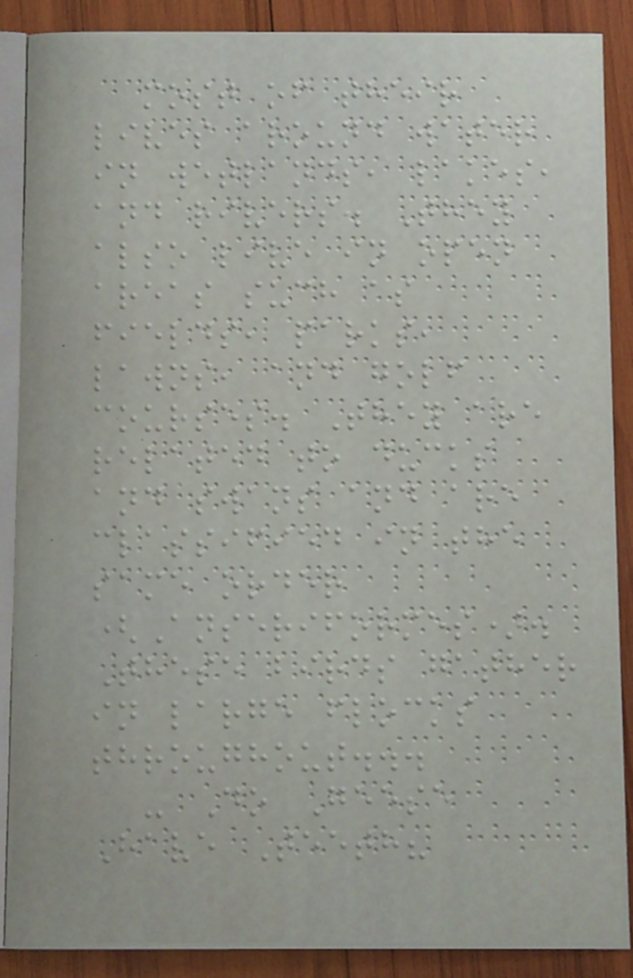most of their
lives around water
in wetlands, lakes,
and rivers. They
also live in open
areas such as
fields, parks,
lawns, and golf
courses. They are
related to ducks
and swans and are
classified in the
same order
(Anseriformes).
These birds gather
in large flocks
throughout...
- Do Geese
Have Teeth?
